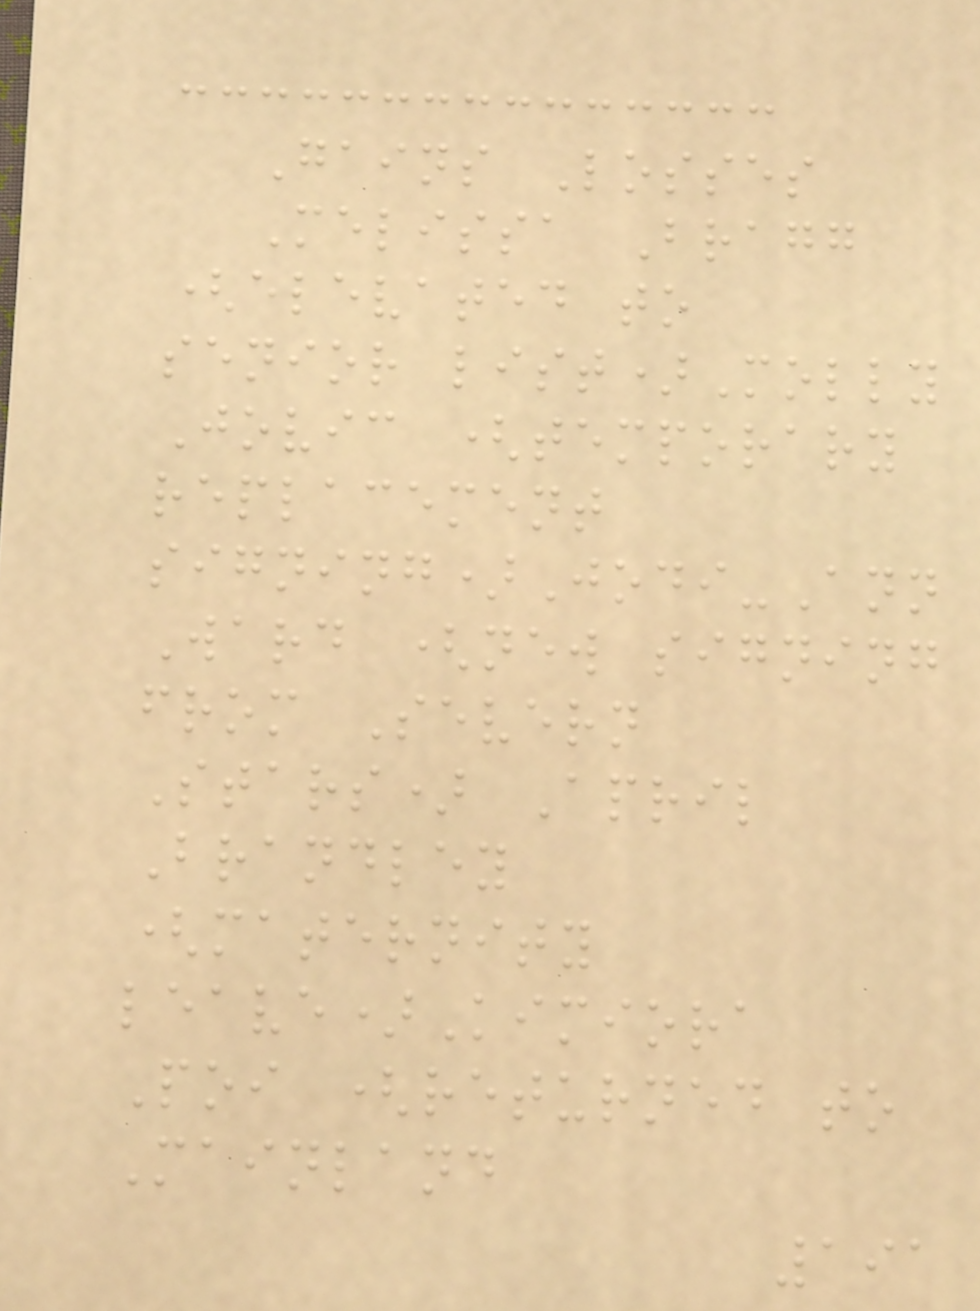Gains Losses
Melissa Bragg
(elevated to
senior list)Molly
Jovic (temporary
replacement
signing)Jodi-Ann
Ward (new signing
from Severn
Stars) April
Brandley
(maternity
leave)Kimiora
Poi (returned to
Mainland
191
